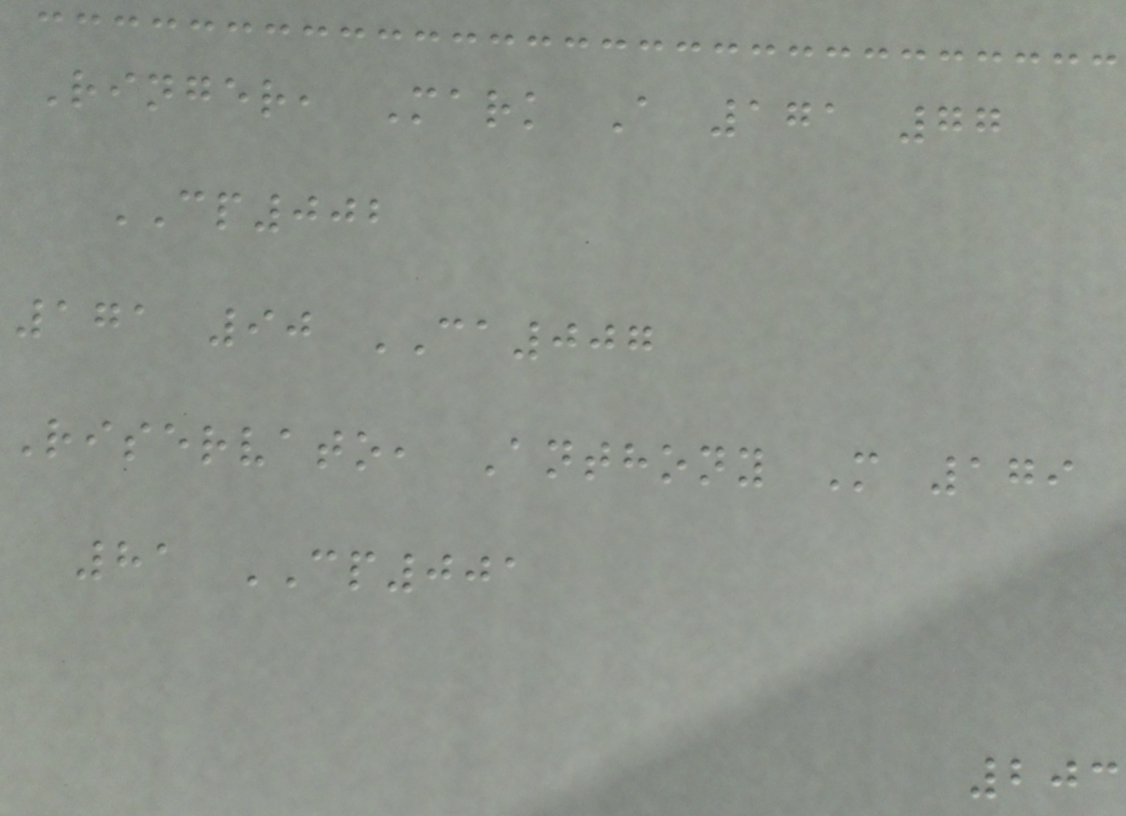Ringer, Mark A 171 77
CP002
171 90 CA007
Riservato, Anthony M 179
81 CP001
203
